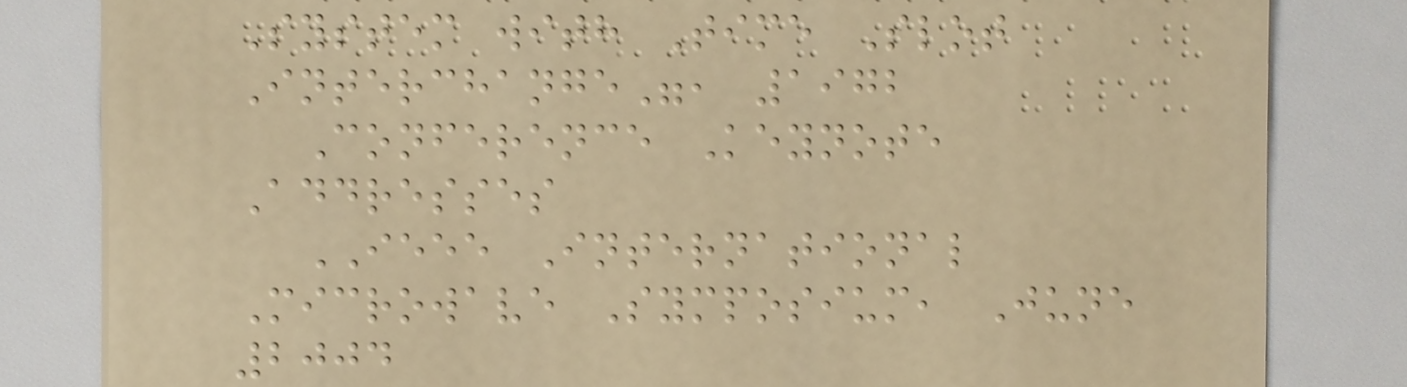System with Time Slot
Interchange", 1972
Conference Keynote
Addresses
IEEE International
Microwave Symposium, June
2004
